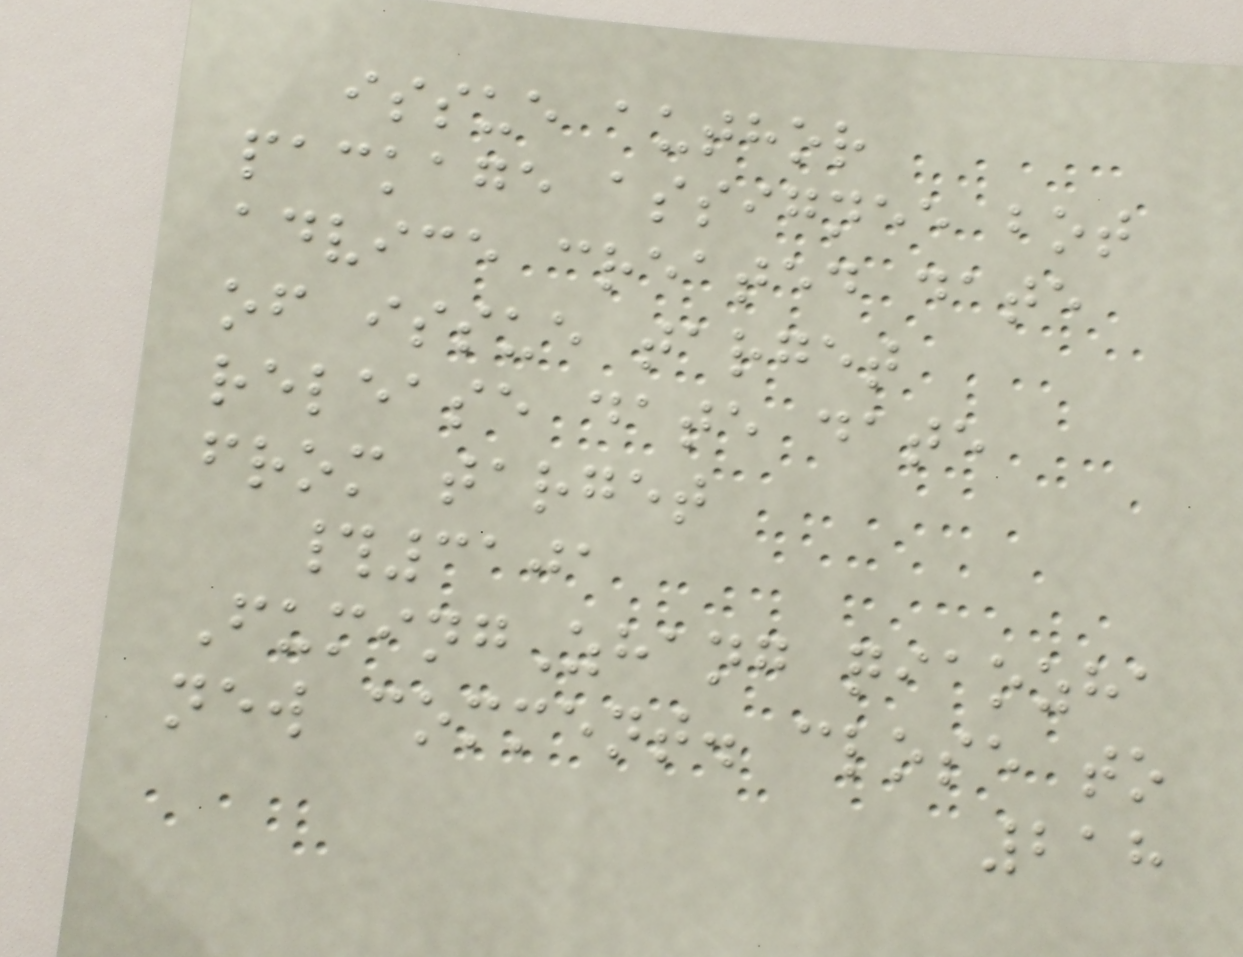issue author
package assignee bot
advice created date
of issue target
release date date
from target
#3101
FumingZhang qiaozha
new comment. close to
218
